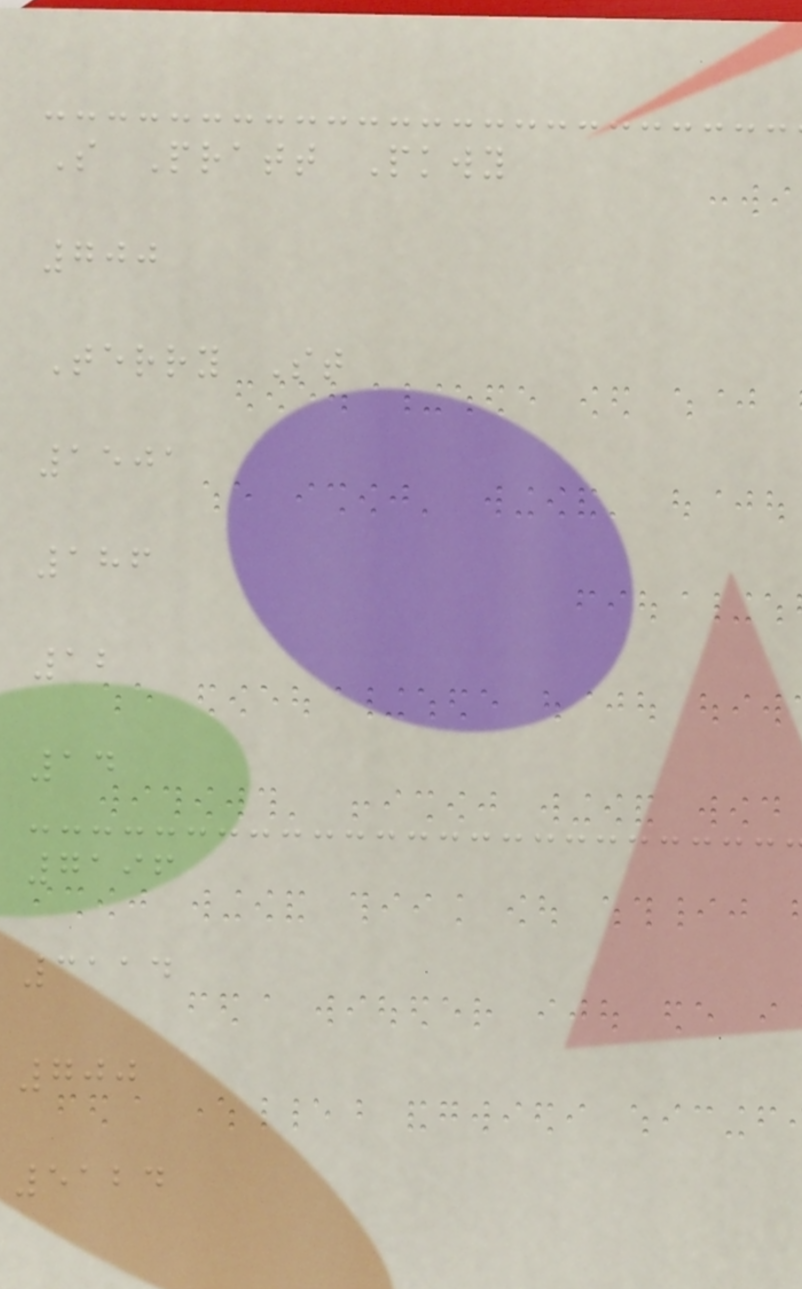S Pratt Pkwy
700
Terry St
1501
186
12
14
7196
3114
700
5124
